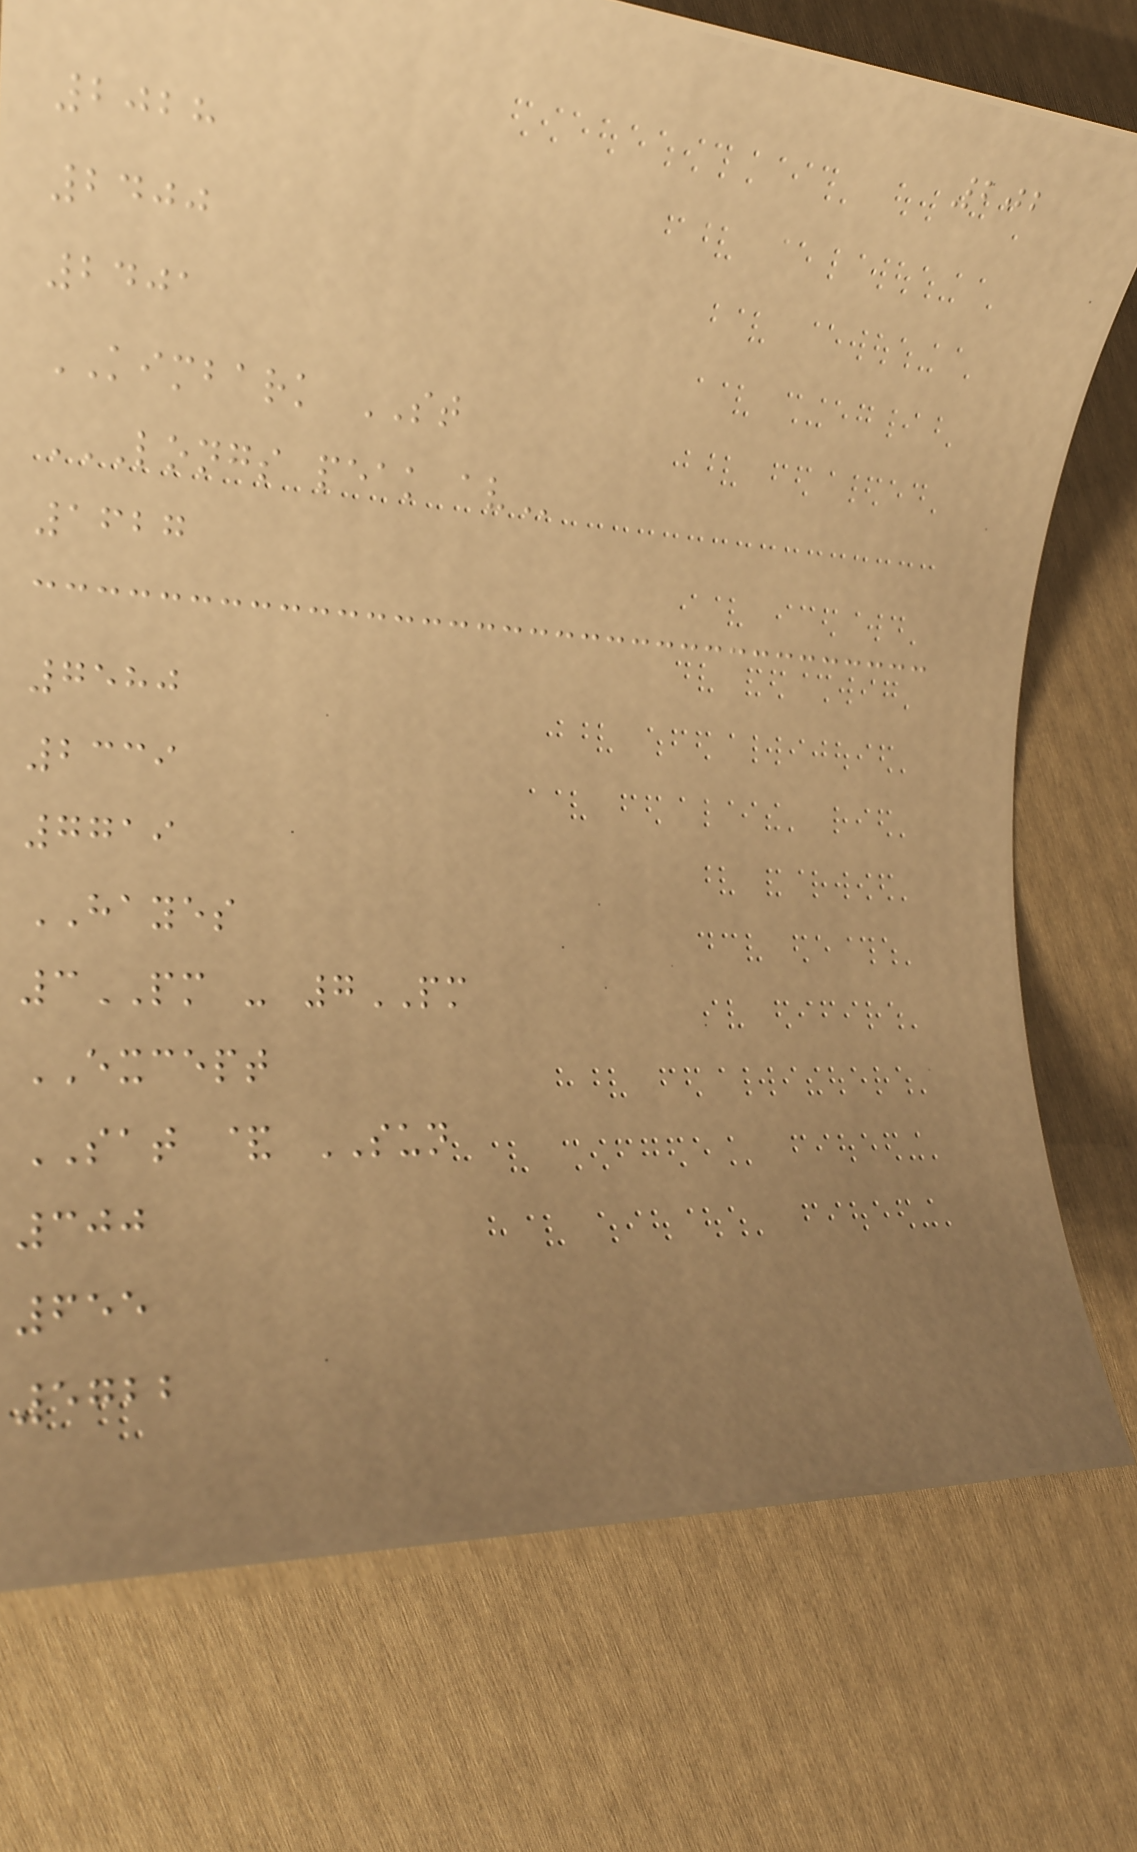202
2028
2400
2401
KIMBARK ST
LONGS PEAK AV
1627
7580
2339
7719
HAYES
3PM - 7PM
EXCEPT
SAT & SUN
300
655
5722
